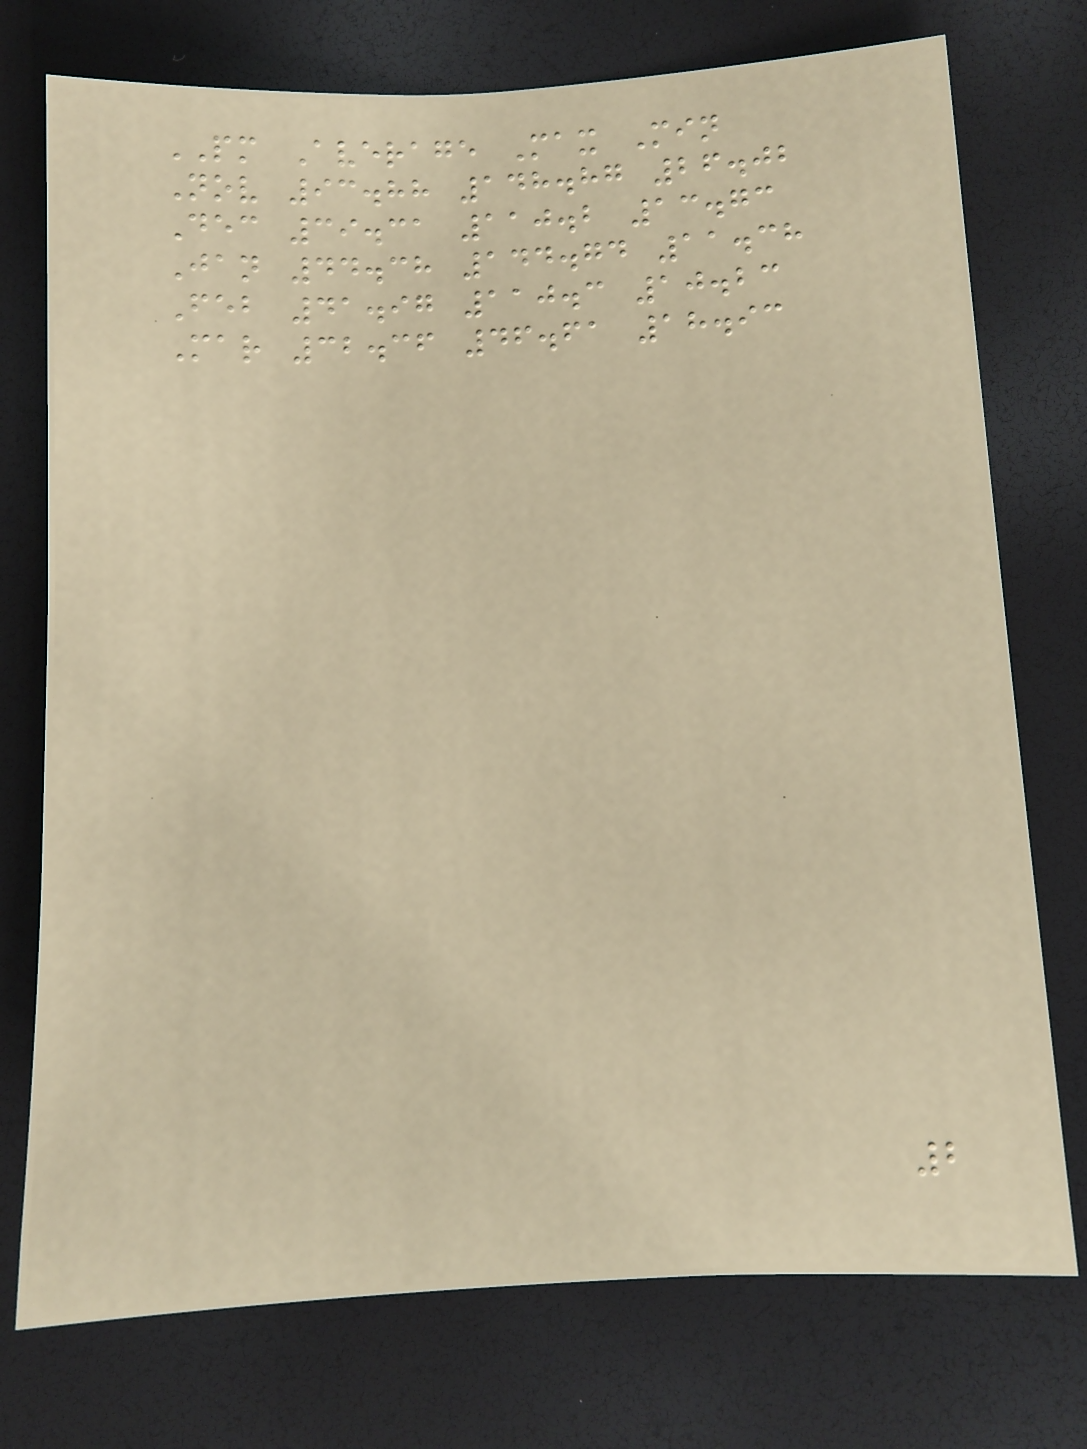PM Average Max Min
Nov 93.88 148.87 26.02
Dec 39.31 110.2 13.73
Jan 44.38 144.74 11.38
Feb 41.97 110.3 10.23
Mar 32.36 46.61 18.93
2
